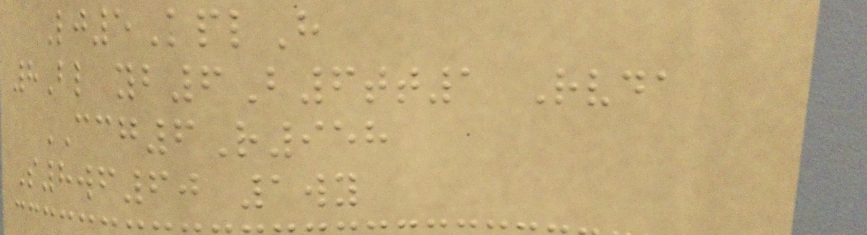Lj5KplH
8Bl yb6B6tt1 Rvda
CCG6R958
S8wf60 1wy
